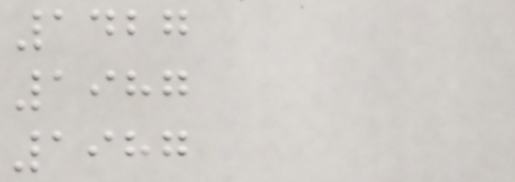1427
1987
1987
